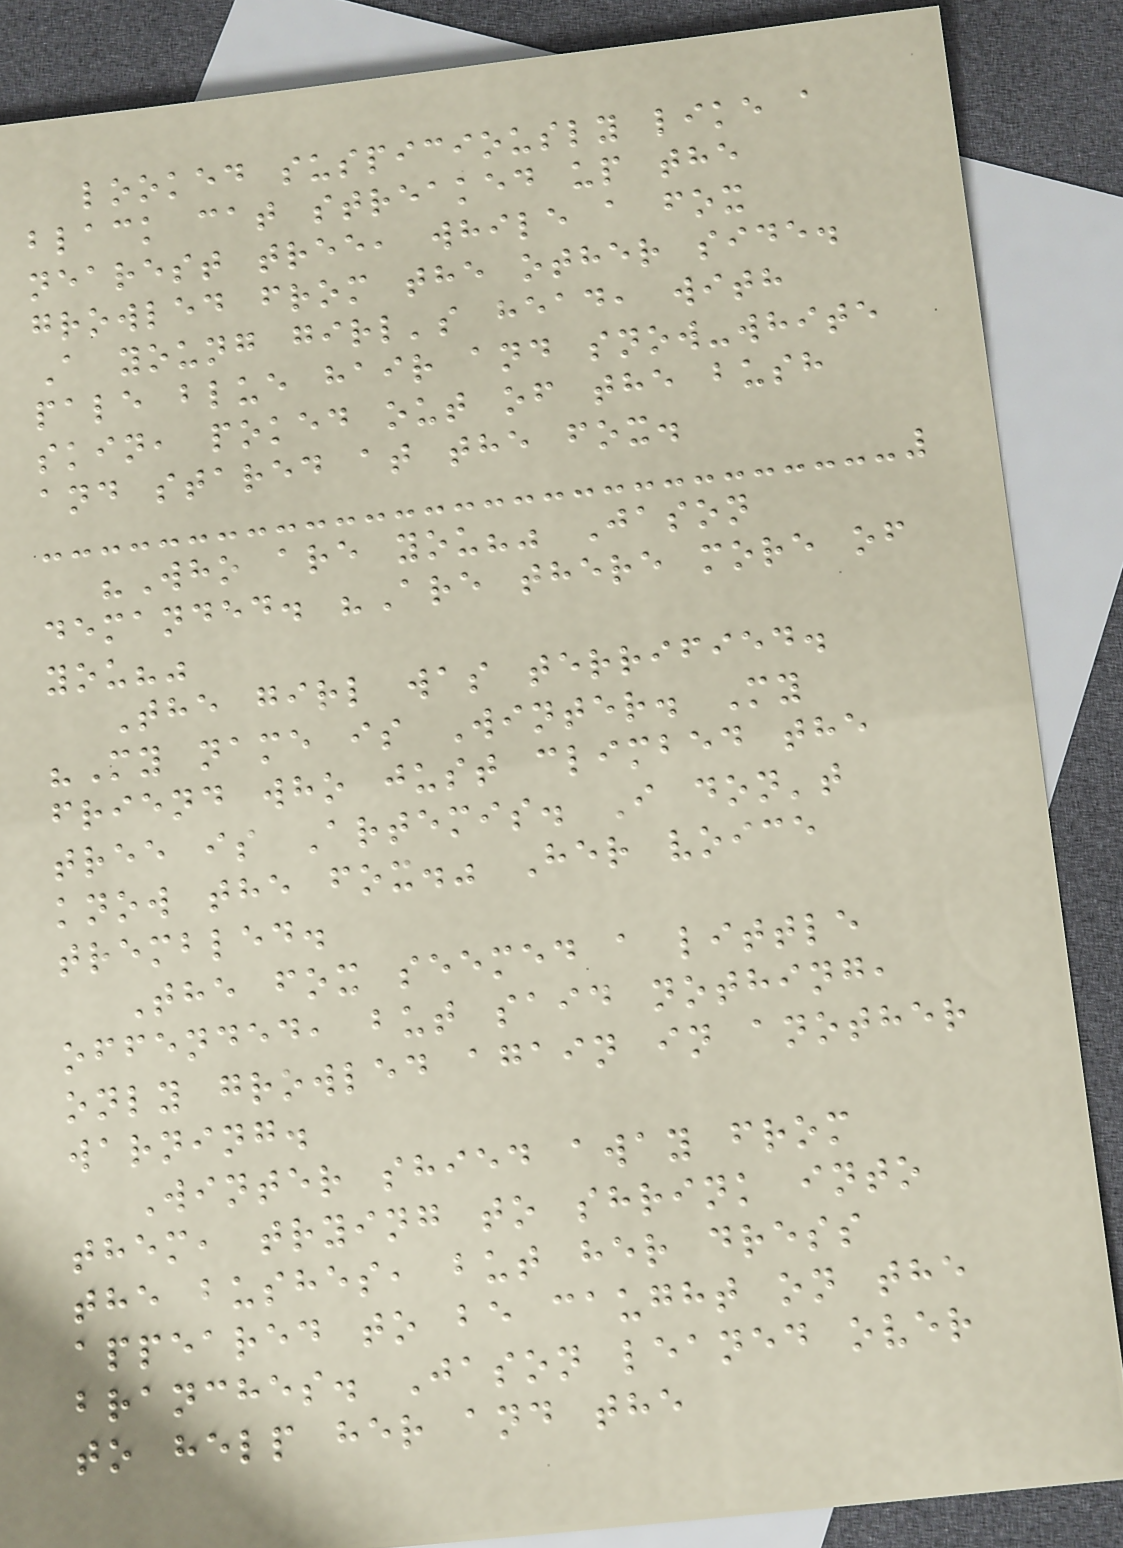looked suspiciously like a
black cat streaked up the
nearest tree, while a fox
growled from the other side.
A young girl's head, with
pale blue hair and snow-white
skin, poked out of the bush
and stared at the fox.
"Who are you?" Jason
demanded. "Are there more of
you?"
The girl was terrified.
"My name is Winter. My
friend who just climbed the
tree is Artemis. I don't
know the fox." Her voice
trembled.
The fox seemed a little
offended, but said nothing,
only growled again in another
warning.
Winter shied away from
them, trying to shrink into
the bushes, but her dress
appeared to be caught on the
branches. Jason leaned over
to help her and the
